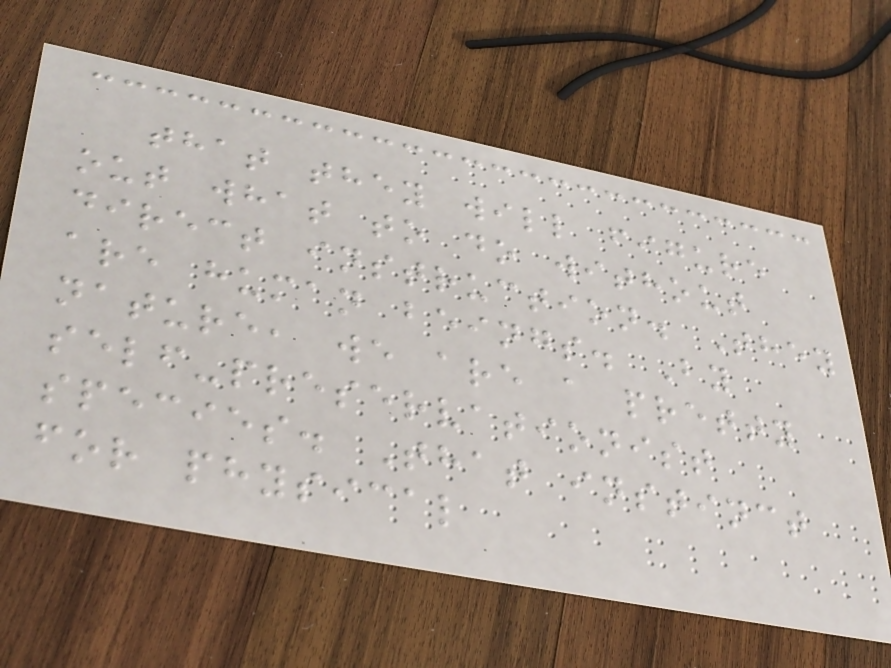that they will figure
out what to do without
direct instruction. They
are human beings. By
nature, we are a pretty
self-preservationist
species. That instinct
for physical
